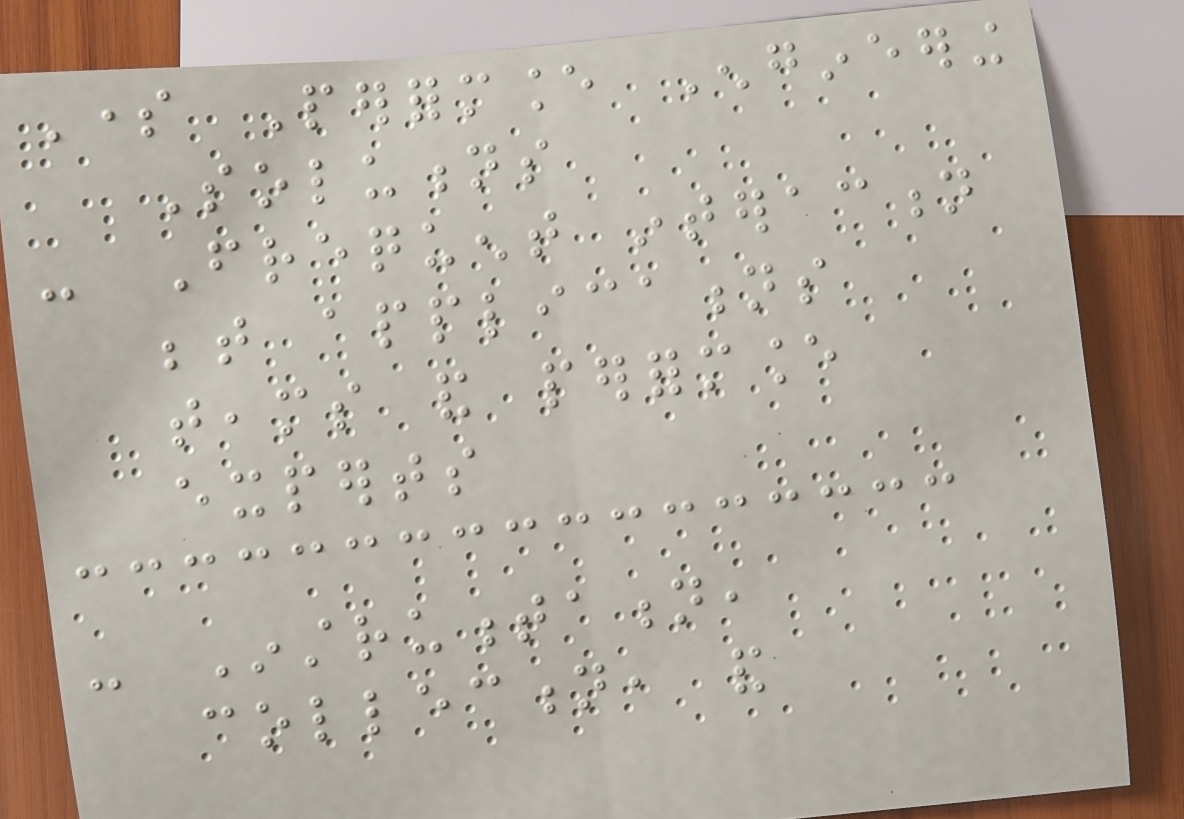Some Performance Engineering
Solutions
- Frequent interaction
between applications
teams and performance
experts
- Instrumentation,
collection, and
